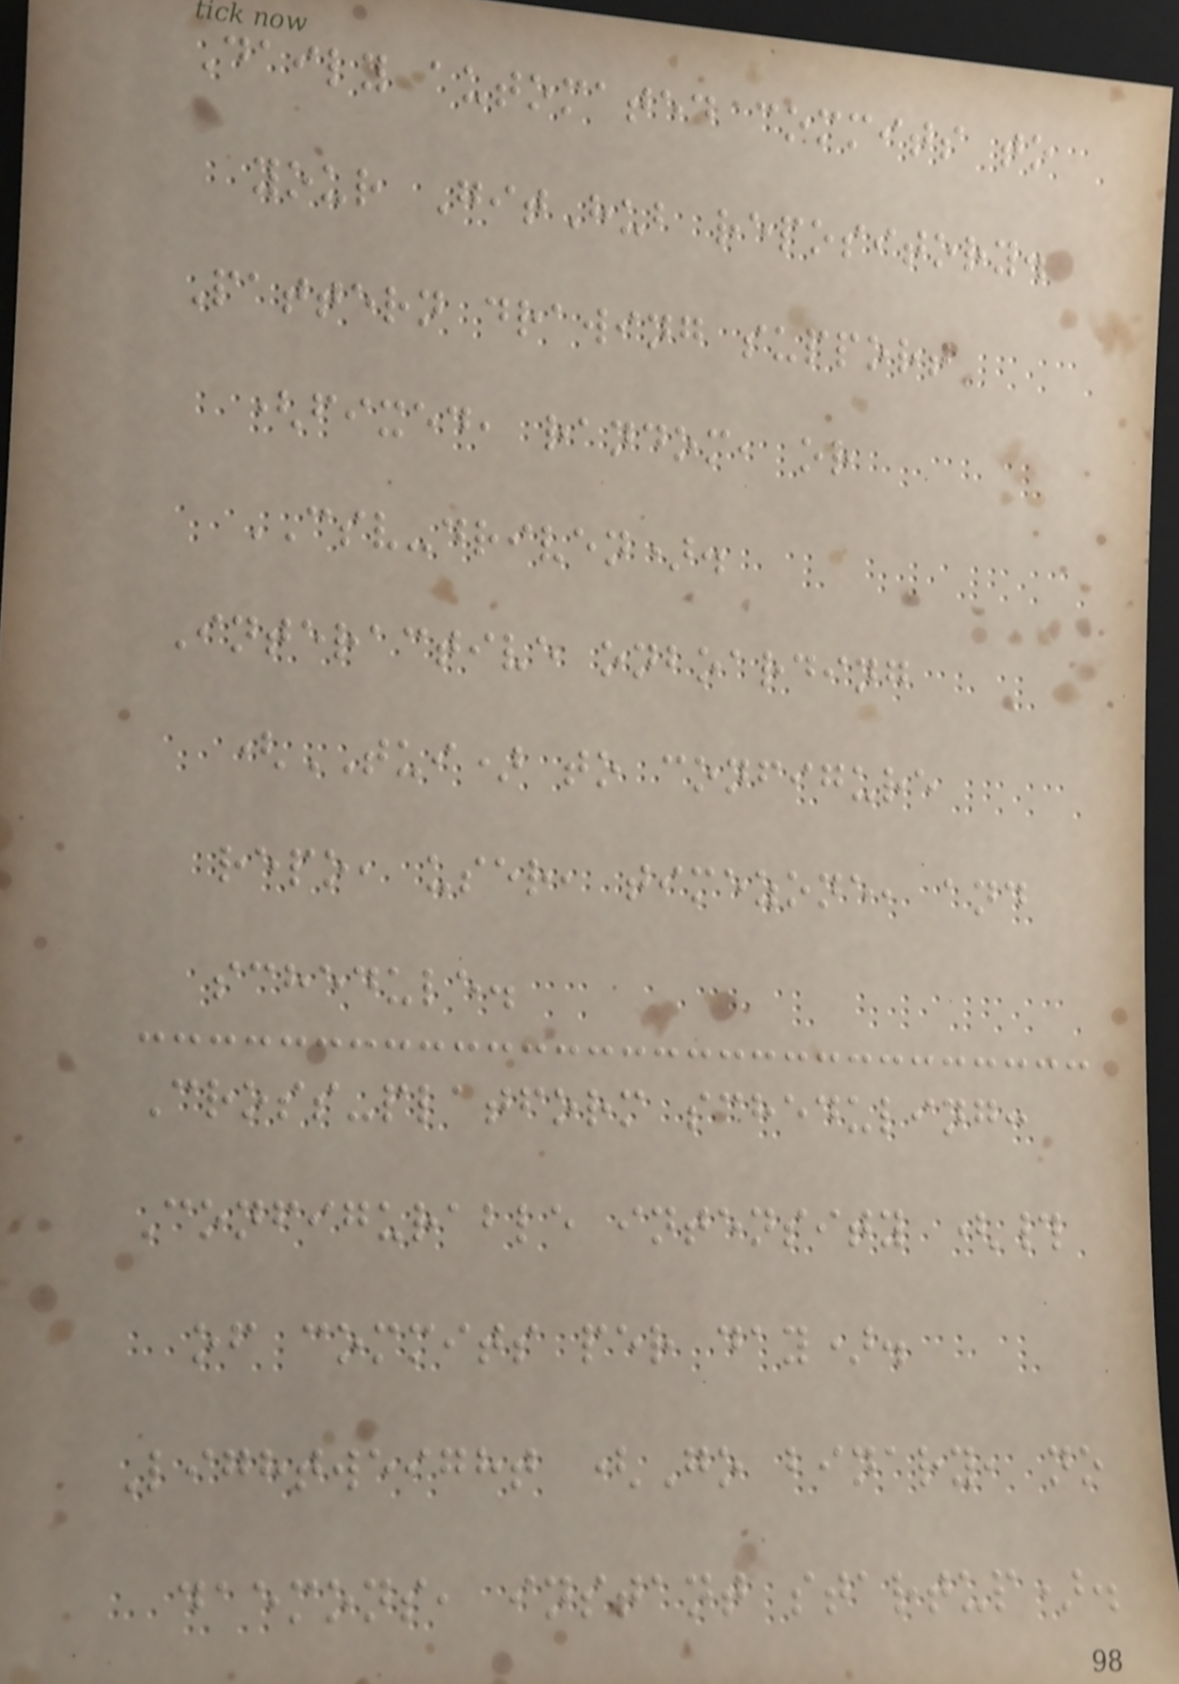Daily automated commits to
your GitHub repository.
Pattern drawing support
(fixed, random, or
CSV-driven).
Interactive onboarding
(TUI) to configure
repo, user, timezone, and
schedule.
Cross-platform scheduling:
Configurable intensity (#
of commits per day).
Lightweight (Go binary, no
daemons, instant startup).
